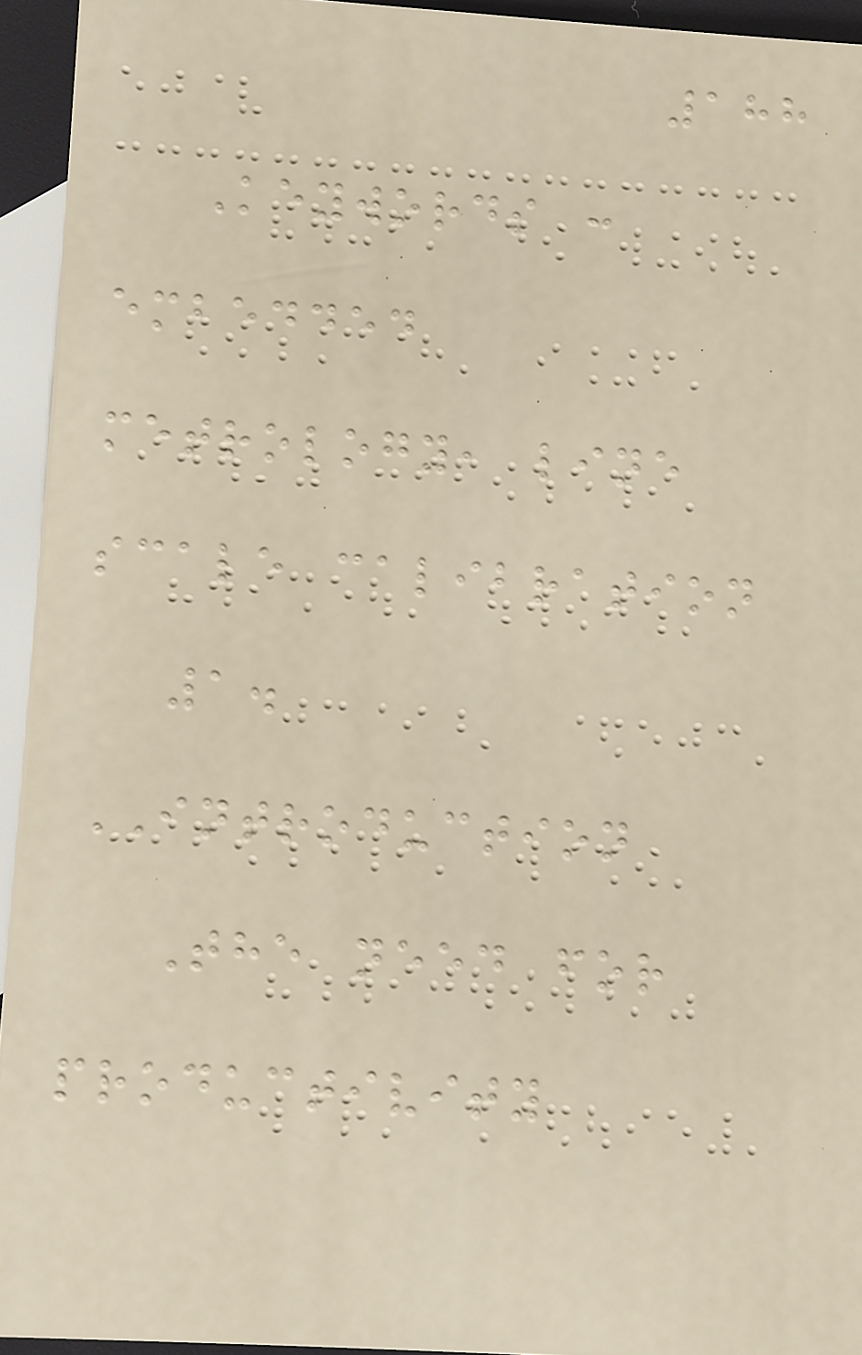188
Keywords :
embedded
metrology, line
scale calibration
1.
INTRODUCTION
The need for
productivity
